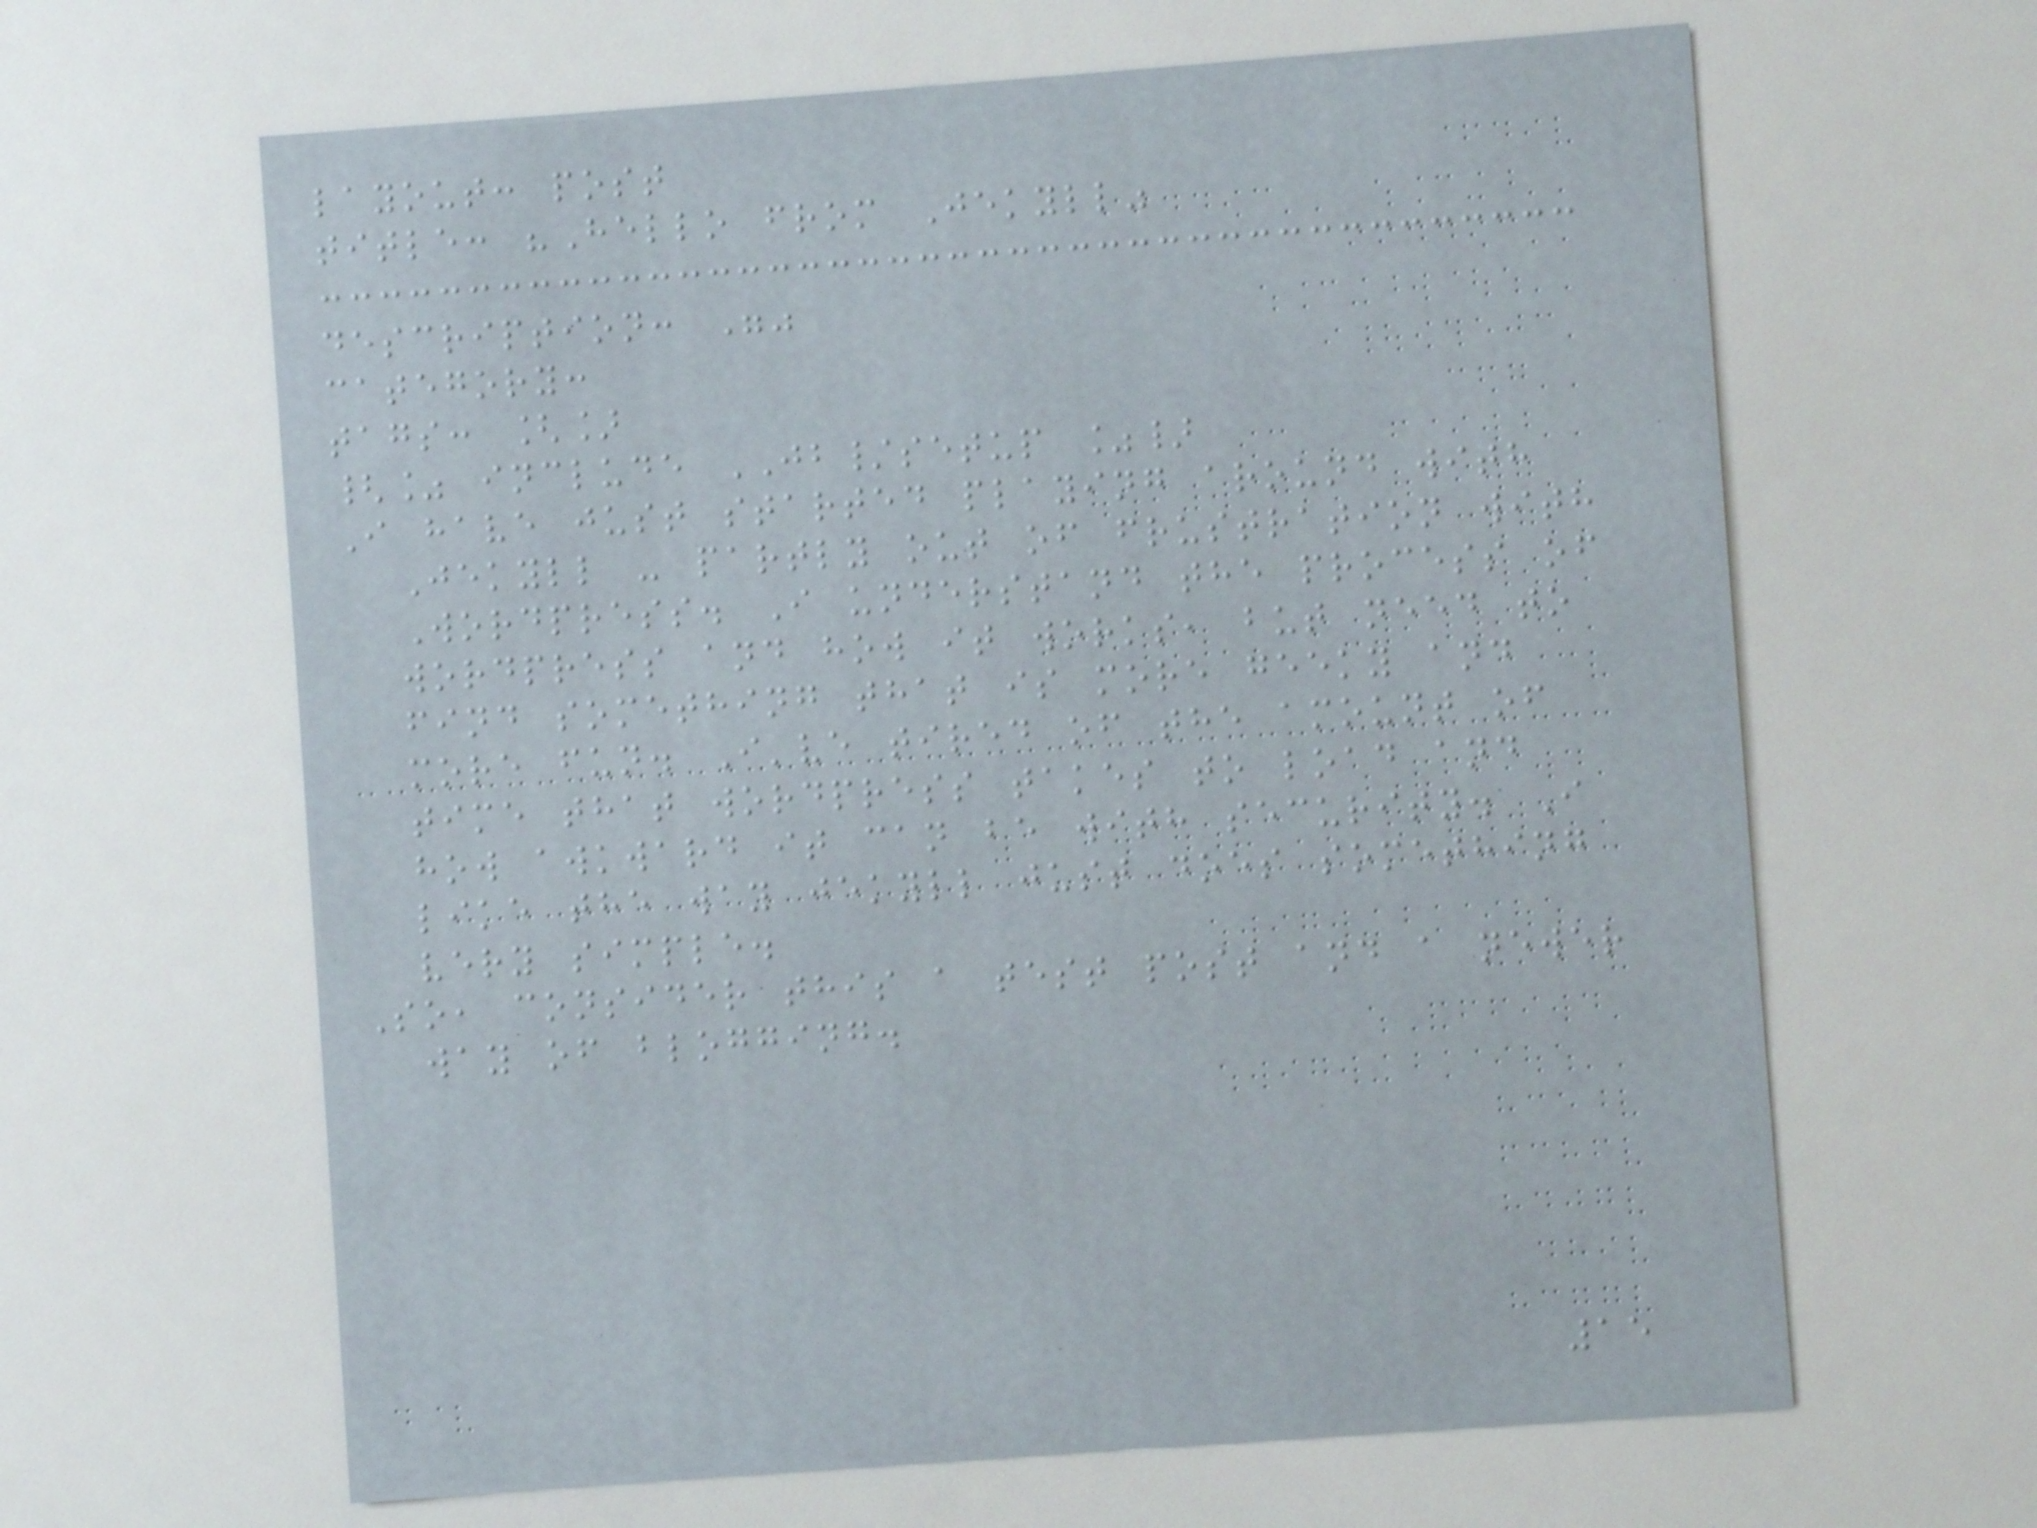layout: post
title: "Hello from Jekyll"
description: ""
category:
tags: []
{% include JB/setup %}
I have just started playing around with
Jekyll - partly out of frustration with
Wordpress. I understand the process of
wordpress and how it works, but need to
find something that is more geeky and
more fun. I've tired of the amount of
time that wordpress takes to load and
how awkward it can be with security. I
like the way jekyll just does something
very simple.
So, consider this a test post and a newer
way of blogging.
15
